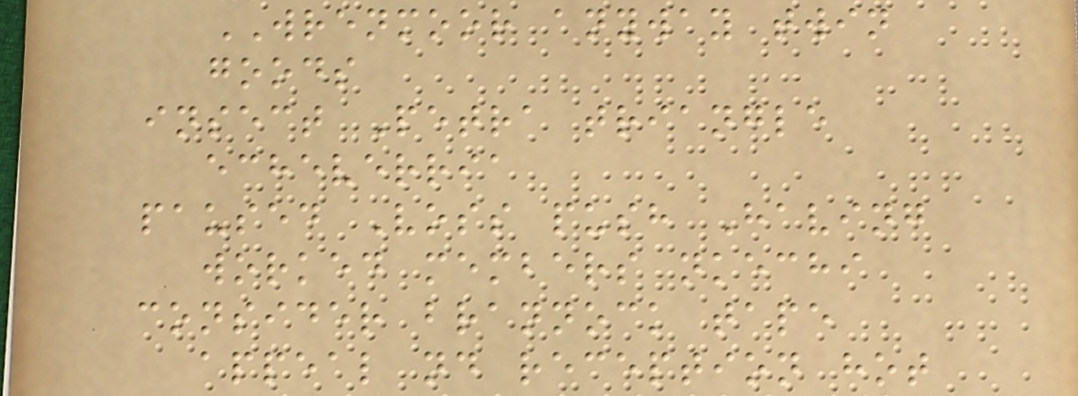WRENMOOR anyway twin
goods
insect Petra triangle
echeverria
paused Voss push Having
worked members nkechi
consider brannock tape
appeal nd reception hot
